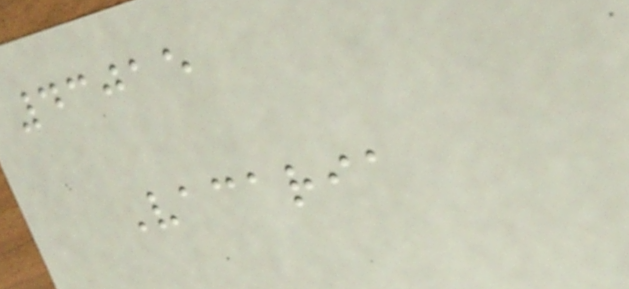43015
Vacaria
